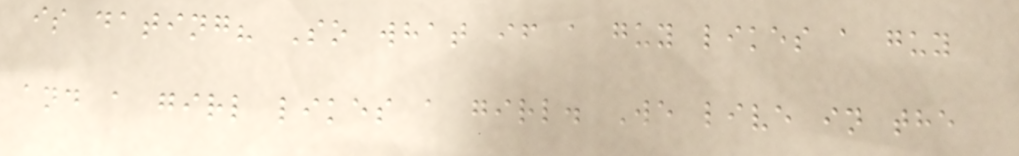is dating? So what if a guy likes a guy
and a girl likes a girl. We live in the
